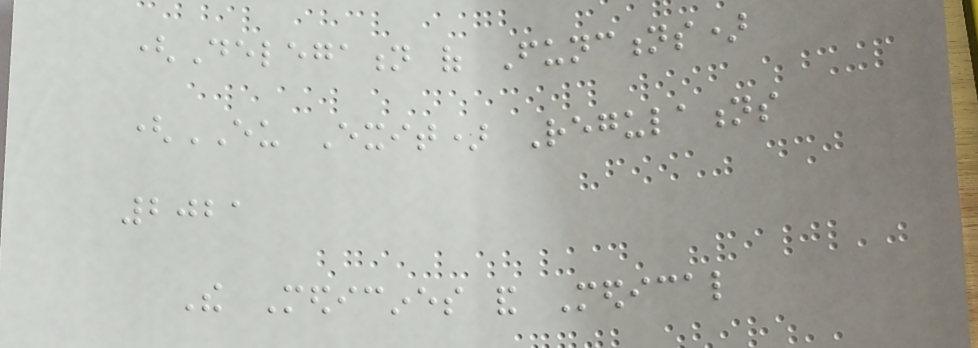(Delegation of Functions)
(EU Exit) Regulations
2021
The Medicines and Medical
